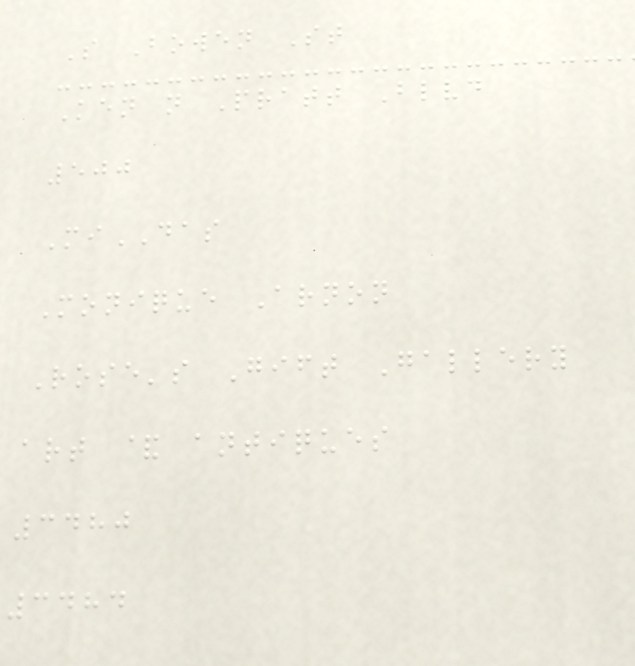S Bowen St
Ken n Pratt Blvd
500
MiDAS
Monique Arnon
Rose's Gift Gallery
art & antiques
3480
3484
